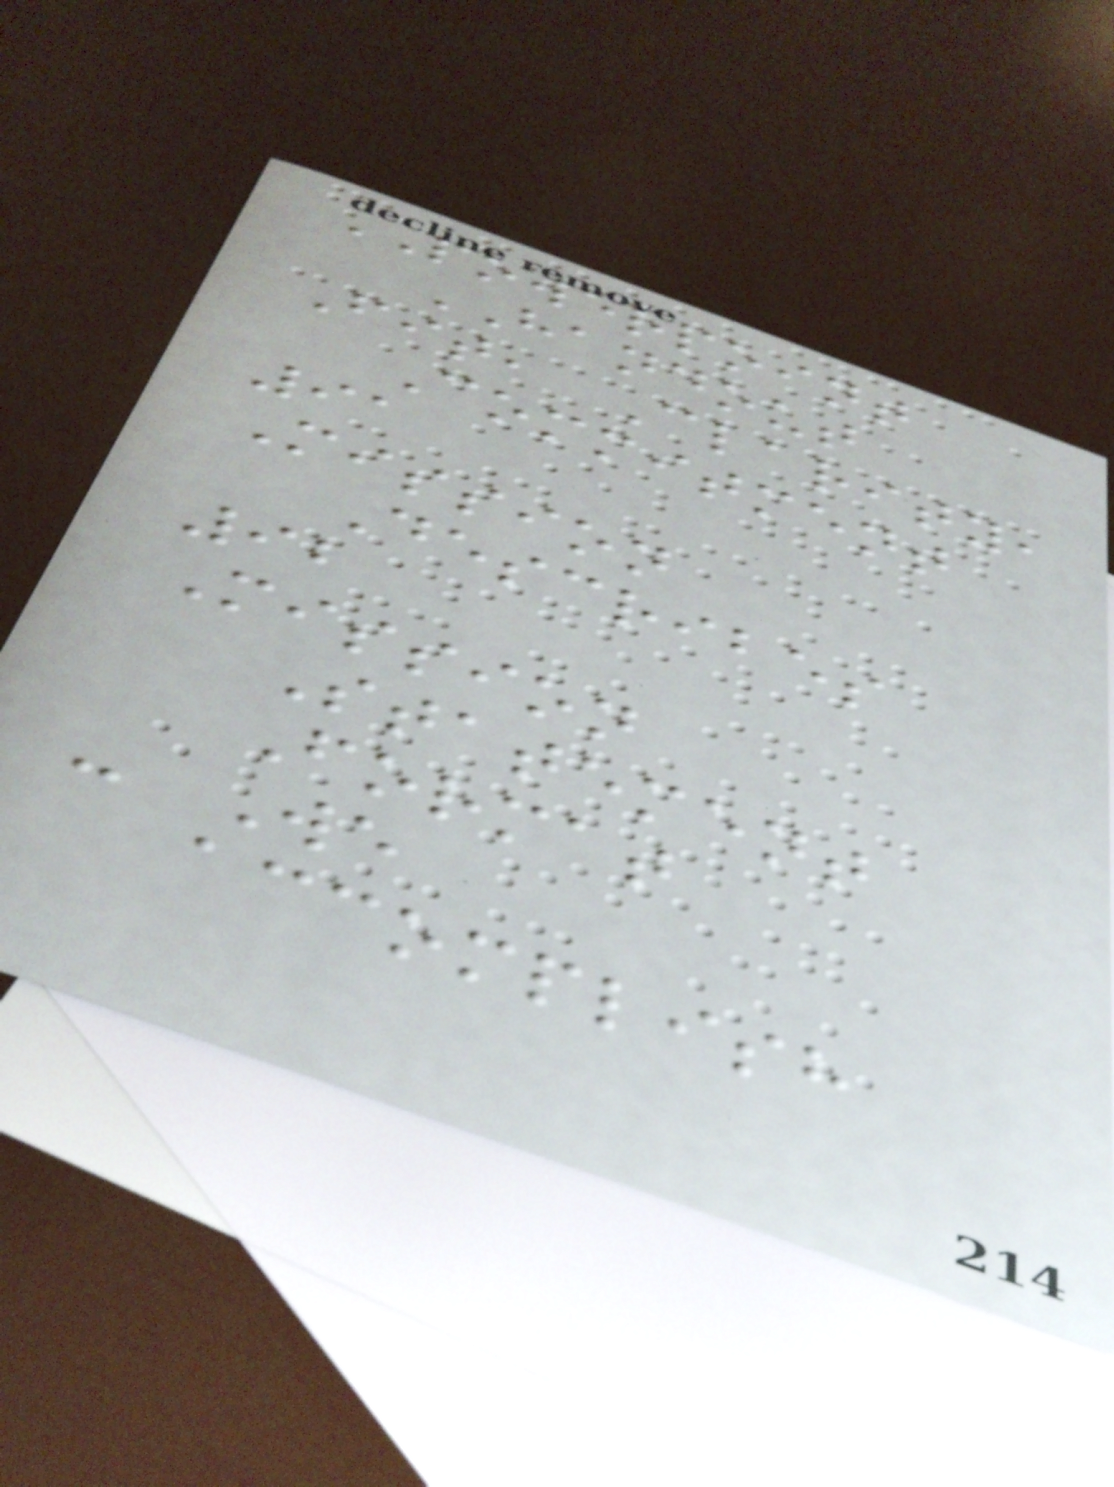POWERPOINT
HANDOUT
Fit, Clarity,
Commitment
91
Mission
Describes
92
Mission
Statement
Format
- We
accomplish
